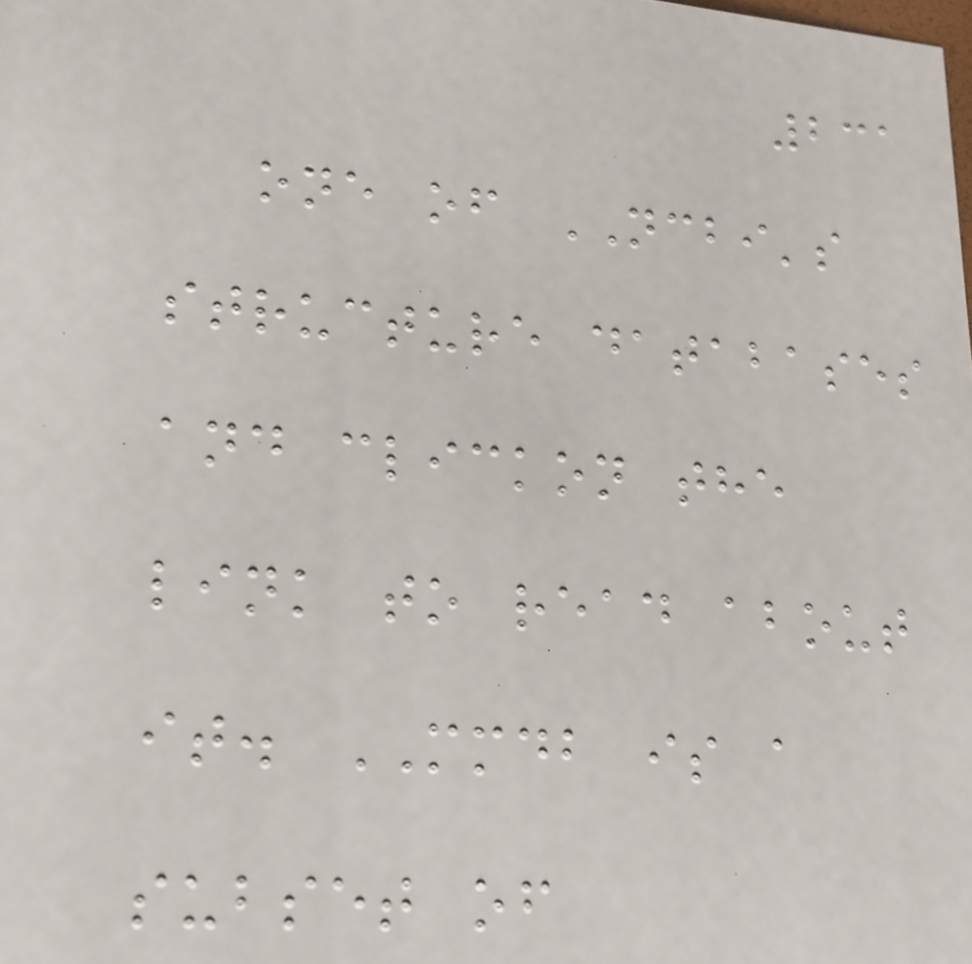231
one of NCBI's
structure databases
and clickon the
link to read about
it. MMDB is a
subset of
